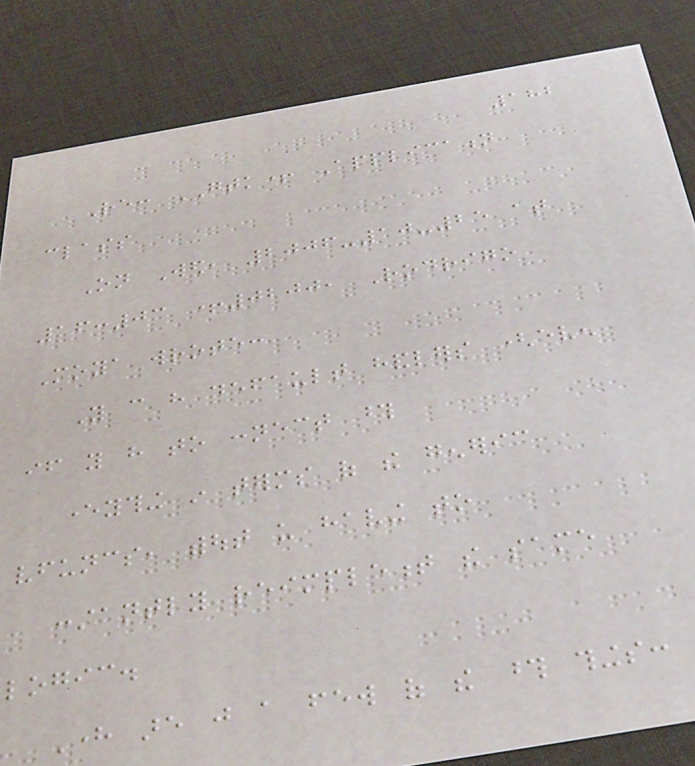182
Re: GTK+ Application
class
On Wed, 2006-10-25 at
16:03 +0200, Rodrigo
Moya wrote:
You can have default handlers (even
if you have to connect those
everything in terms of the generic
vfuncs, without us having to
constantly reimplement the same
logic.
Here are just a few of the those things:
